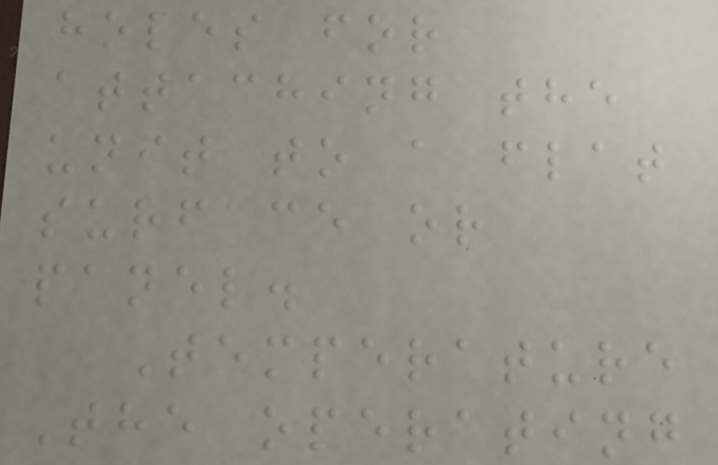holes for
attaching the
unit to a flat
surface or
panel.
Temperature
The operating
